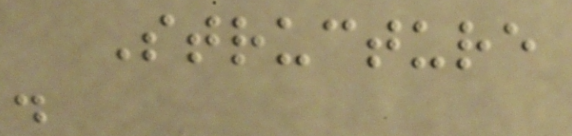Structure
.
